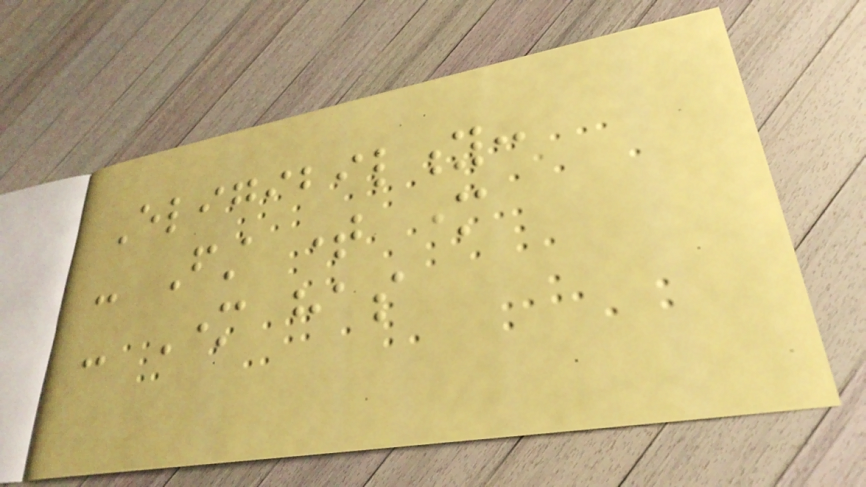Eligibility:
- First time mother
- Mother has
